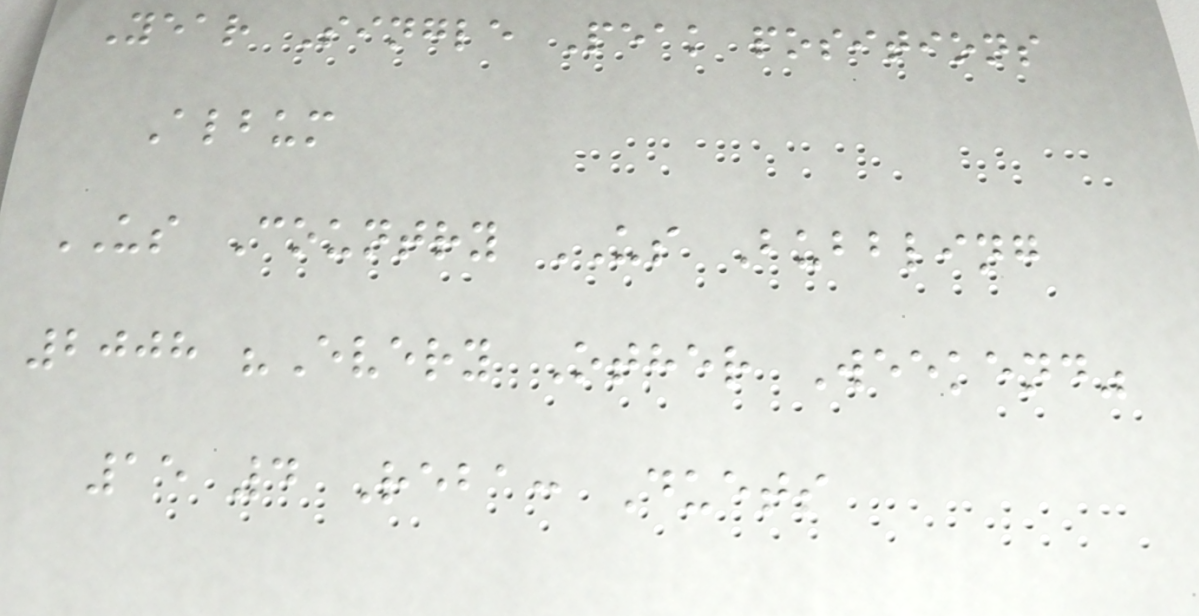Year Single Peak positions
Album
US Country US Bubbling
2008 "Every Other Weekend"
15 4 Reba: Duets
